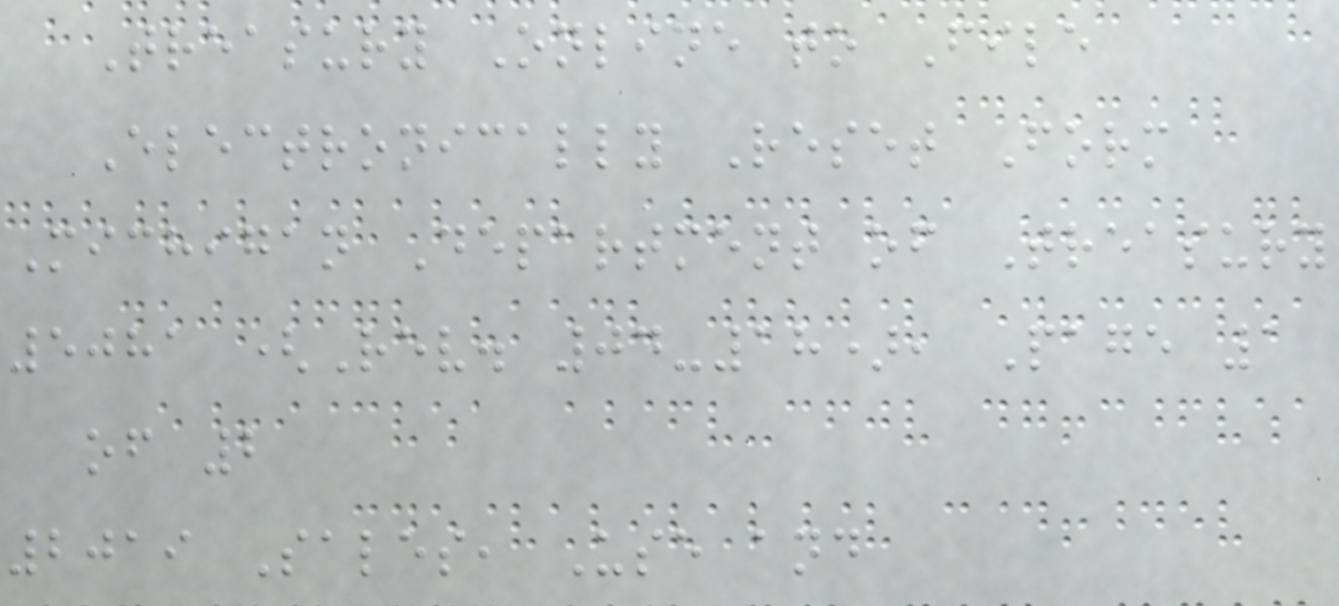Treasury Online to File
Electronically Reset Form
Michigan Department of Treasury
5081 (Rev. 04-18), Page 1
of 2
2019 Sales, Use and
